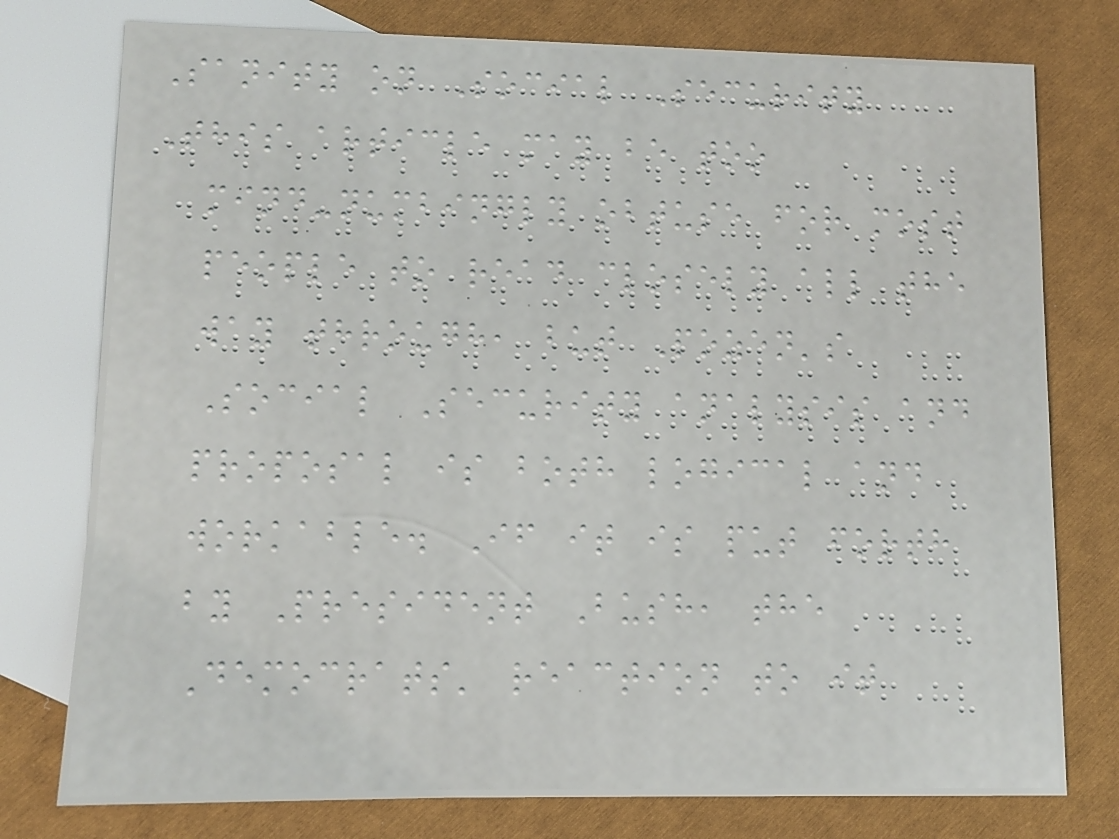Sanity on Social Security
This article may be too
mind-numbingly obtuse for most
people to read closely all the
way through, but Pozen's
Social Security analysis and
proposal is both logical and
workable. If it is put forth
by President Bush, the
Democrats' reaction to it
